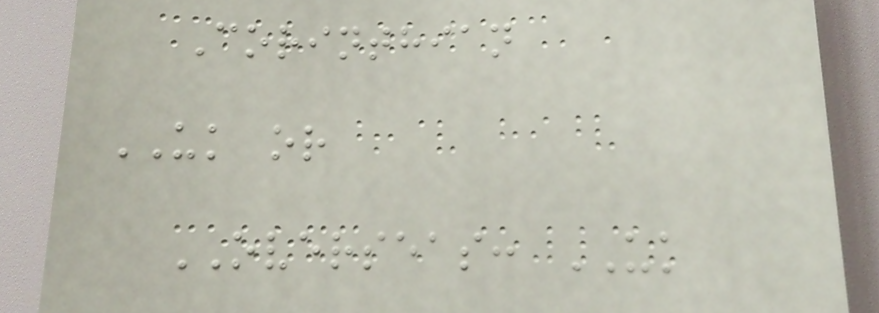Corinthian
UK or
OVERSEAS: UK
